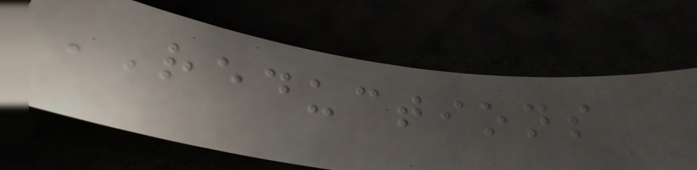REDUCTIONS
